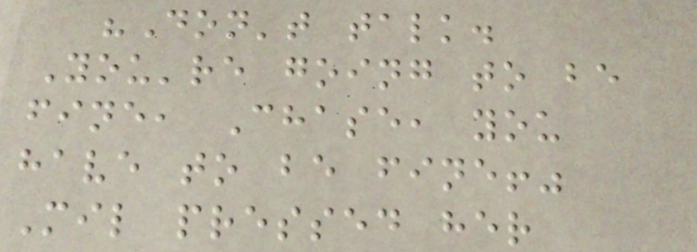"Don't talk.
You're going to be
fine, Chase, you
have to be fine!"
Mil pressed her
